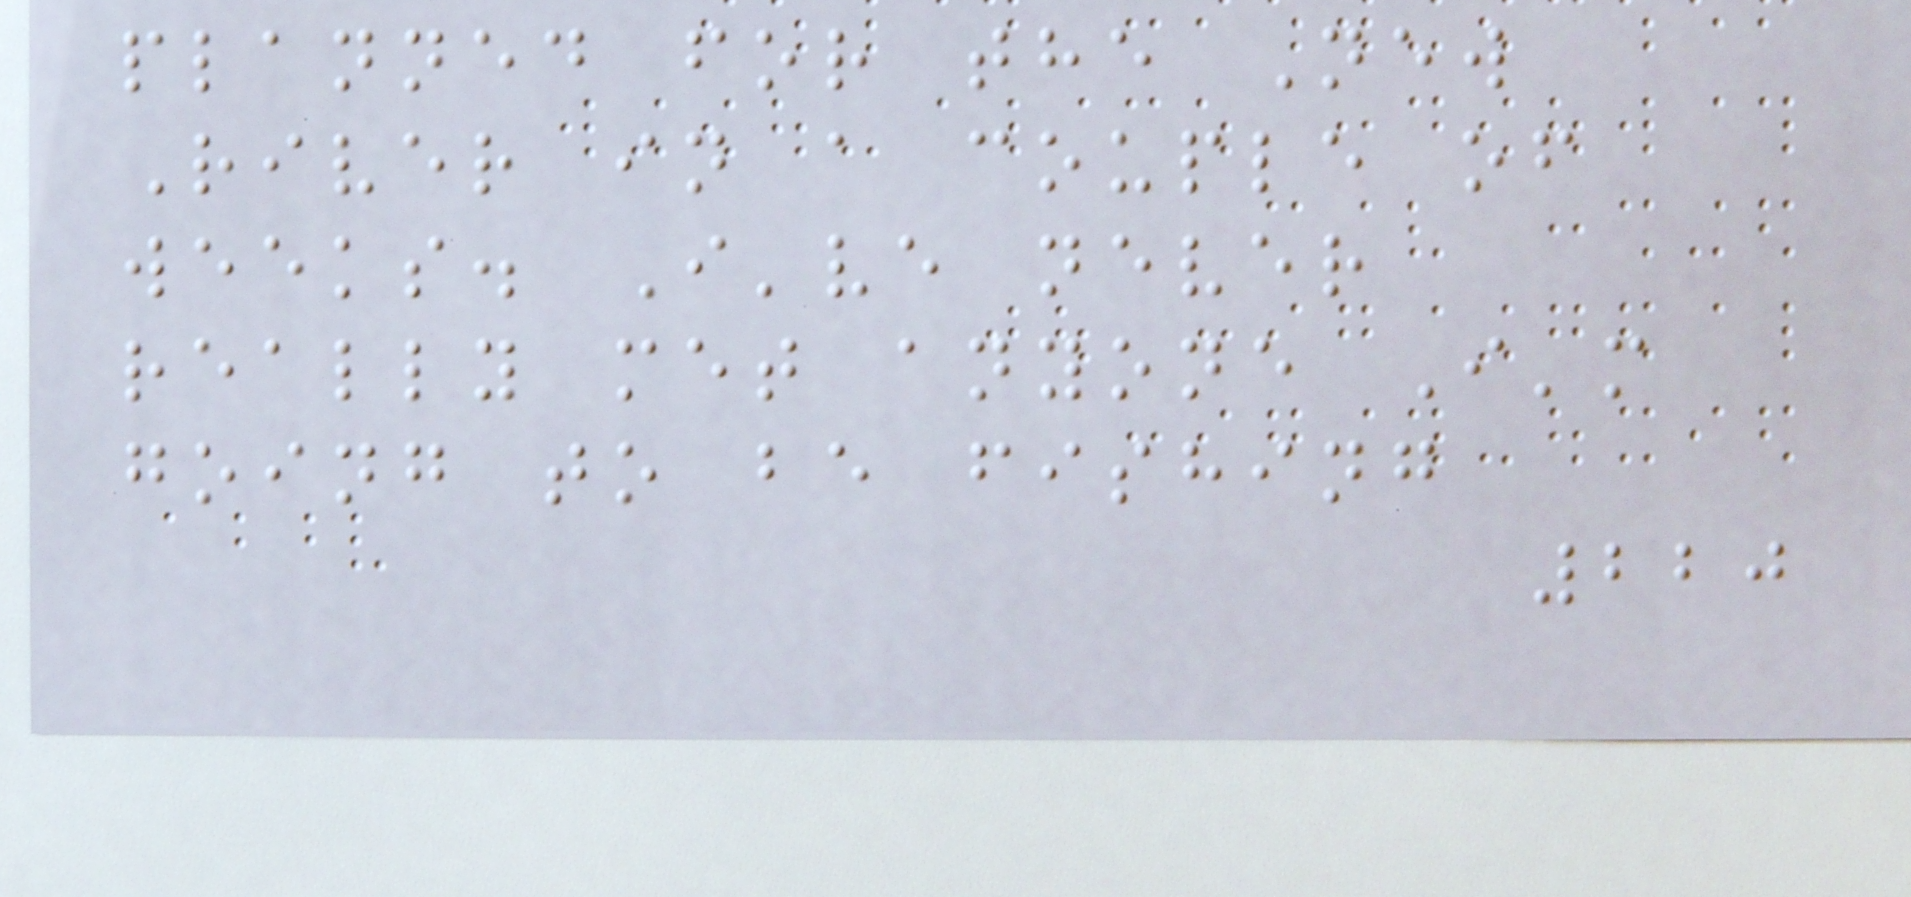planned for the New
River in a couple of
weeks. I've never
really met anyone I'm
going to be fishing
220
